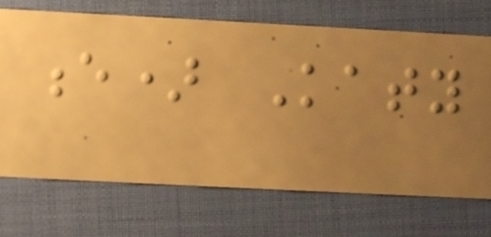e) Katy
